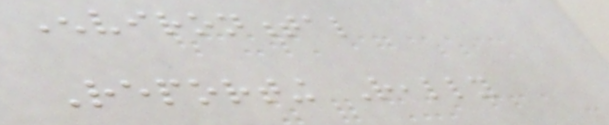Environmental
Reporting Really
